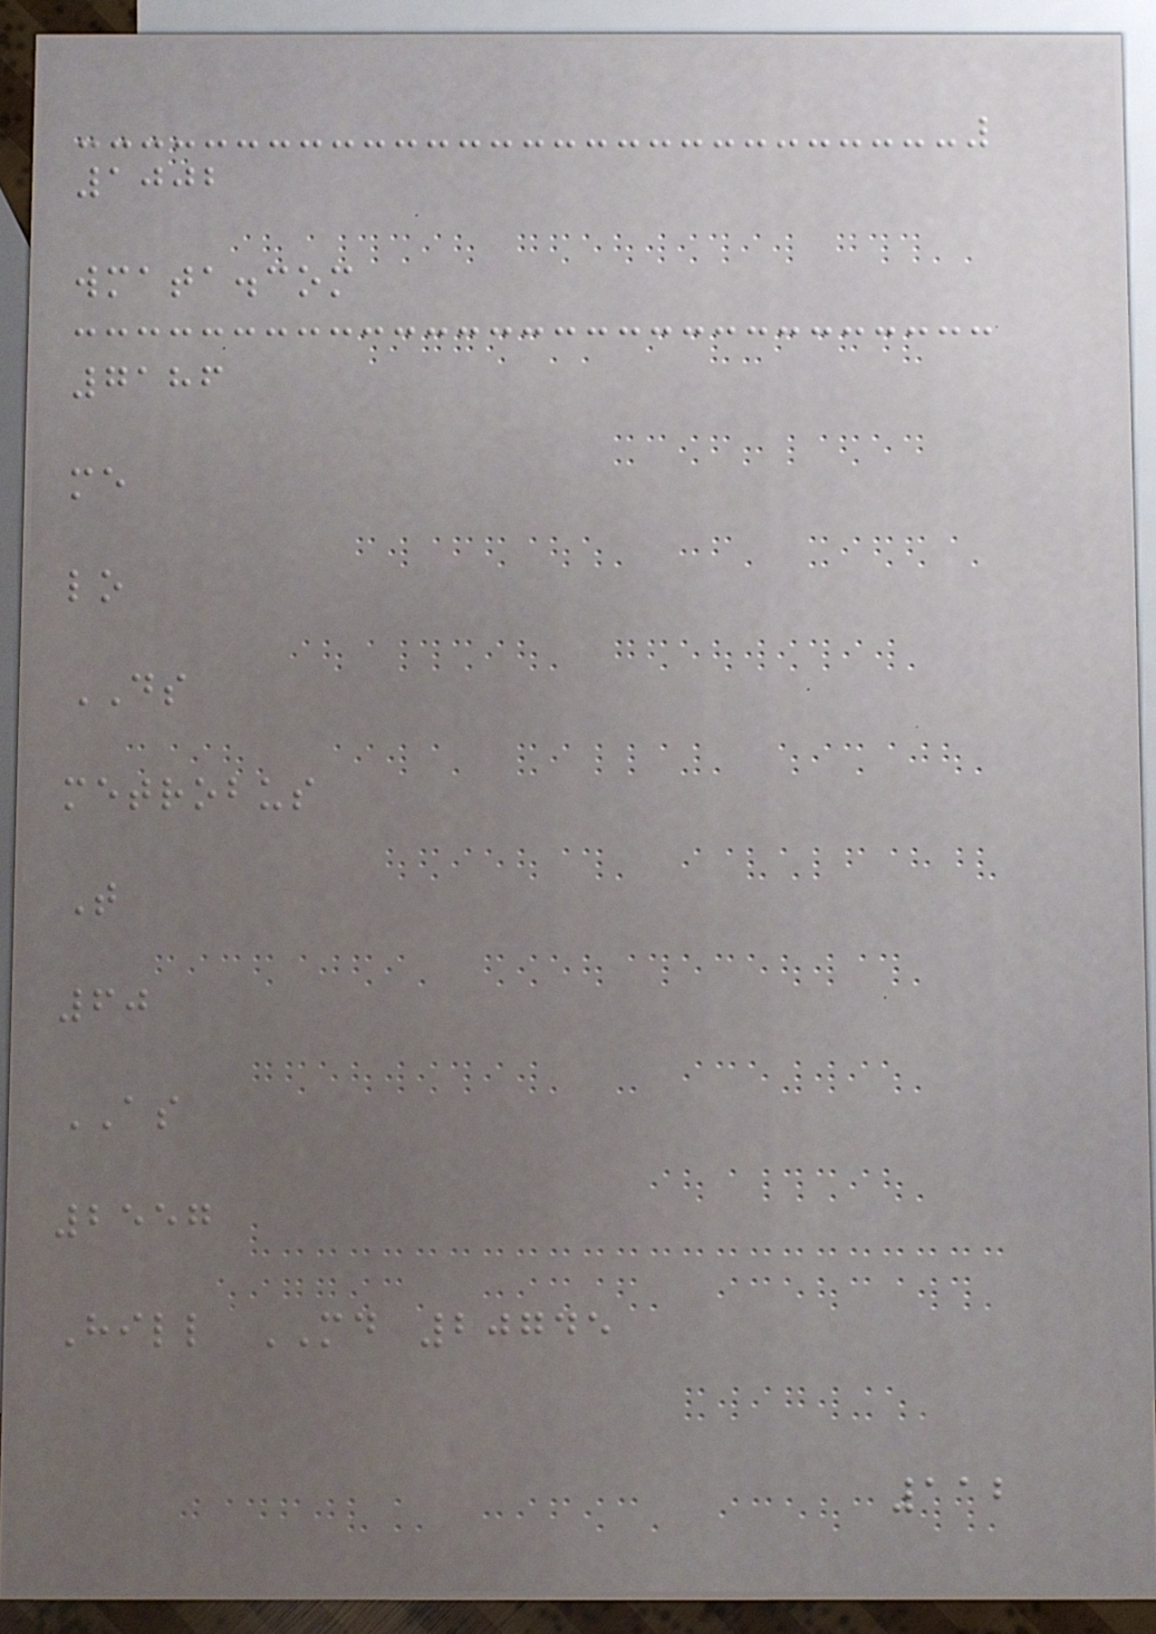1002
wmata.com
7186
me
lo
DS
metrobus
T
60
AS
2557
Hill MD 20745
112
